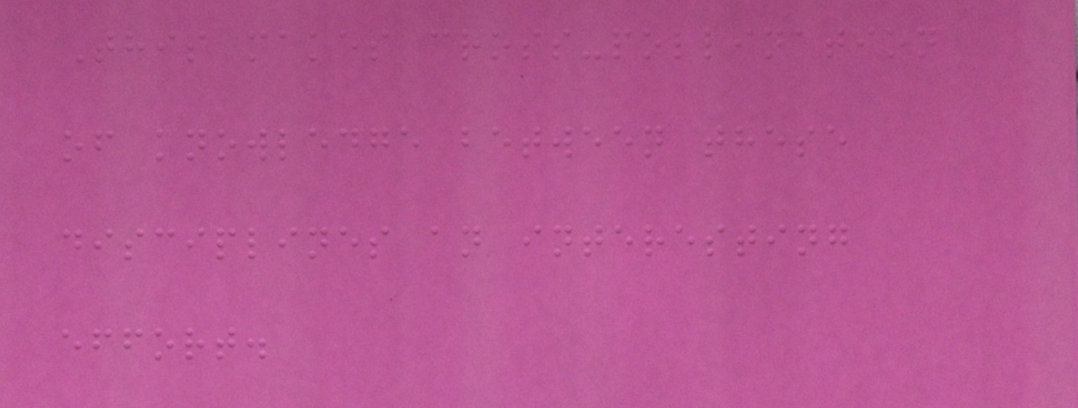This makes cross-pollination
of knowledge between these
disciplines an interesting
effort.
